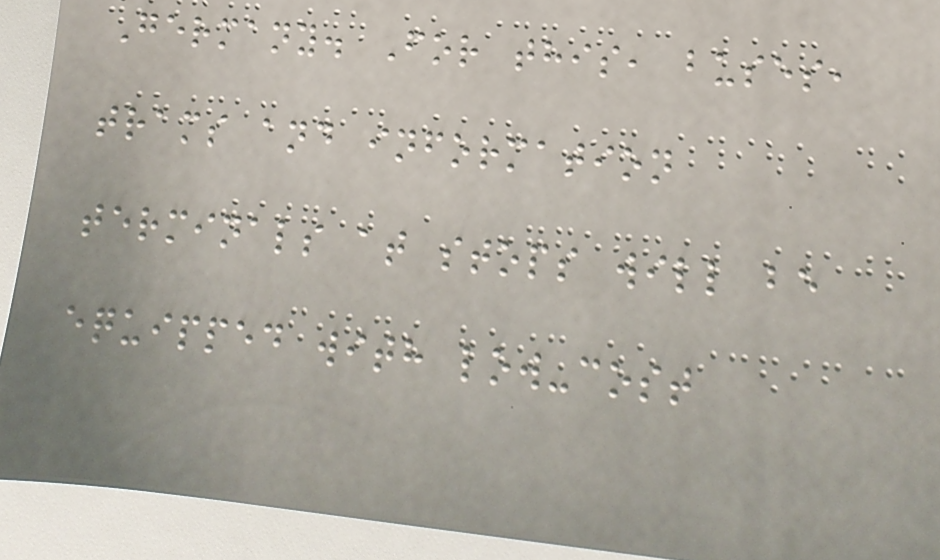Germany. For this, buses,
trams and information
terminals at stops will be
equipped with low-cost
